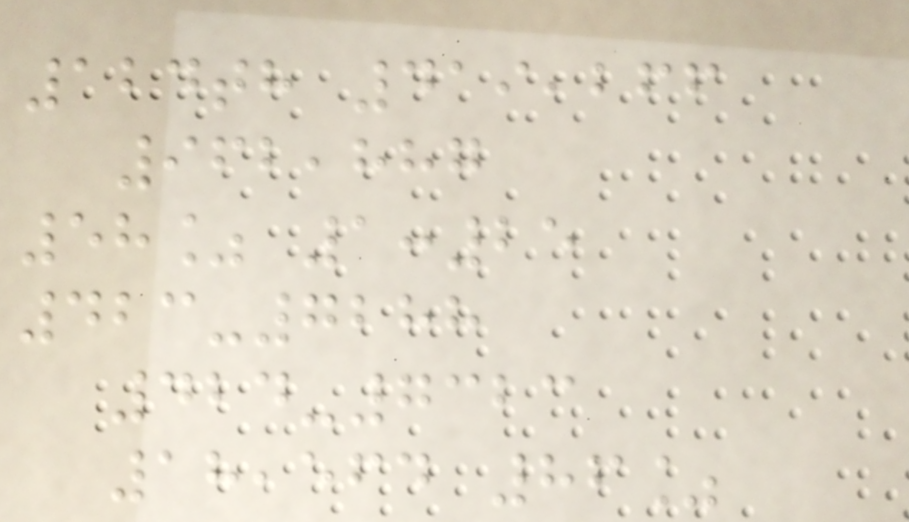124th 419,266
962,887
58% 1:25
423-7288
424-7323
18,564 86%
